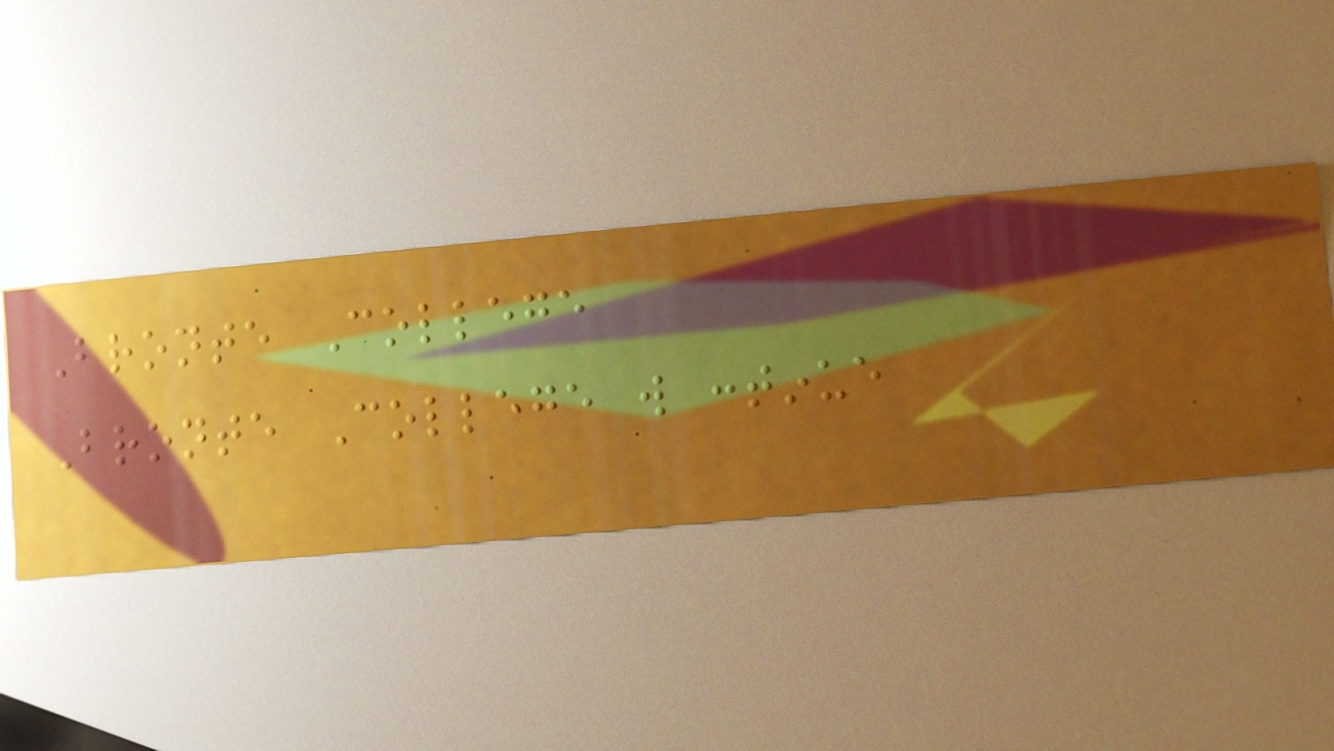Bronte College
Bronte College will continue
